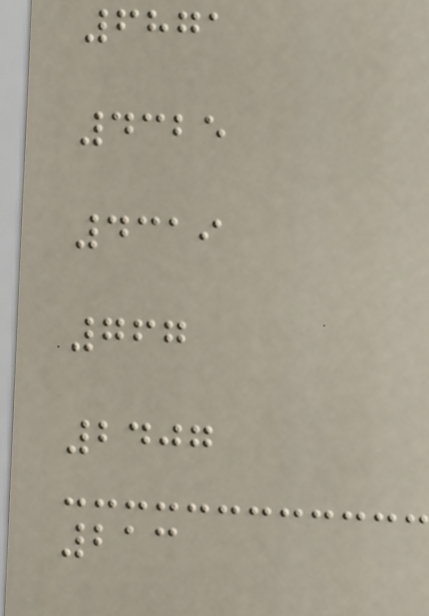6871
4325
4319
767
2407
213
